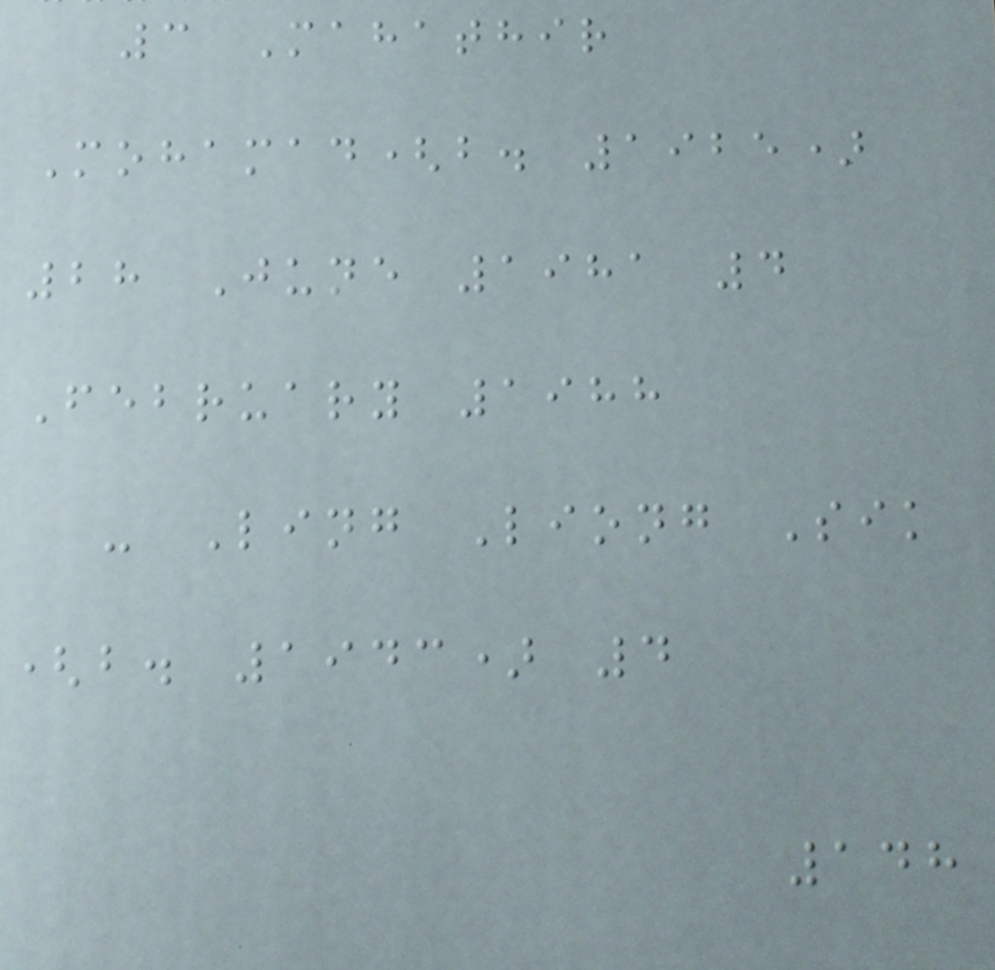3 Mahathir
Mohamad(b. 1925)
28 June 1981 4
February 1988
- Ling Liong Sik
(b. 1943) 4
148
